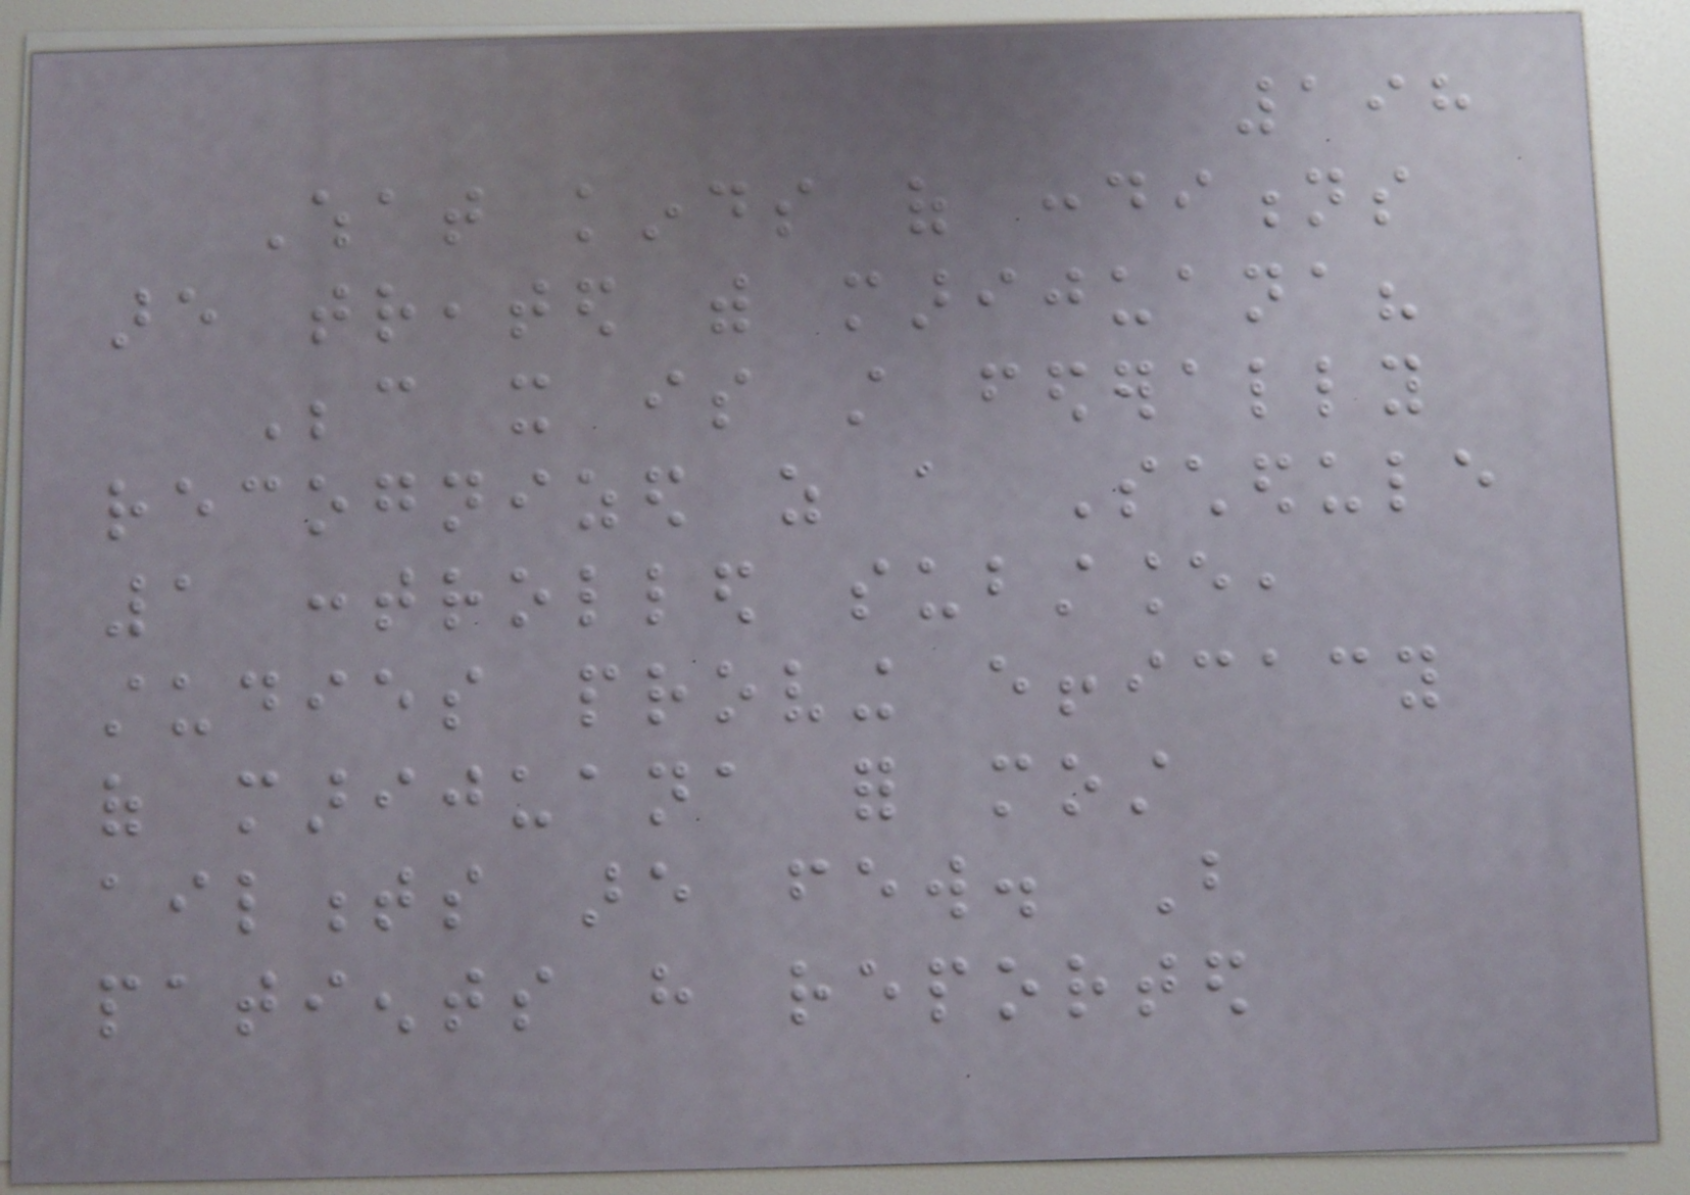198
What kinds of conditions
are treated with marijuana?
Because it is still federally
recognized as a Schedule
1 controlled substance,
studies proving efficacy
of marijuana for most
ailments are few. But
patients have reported
